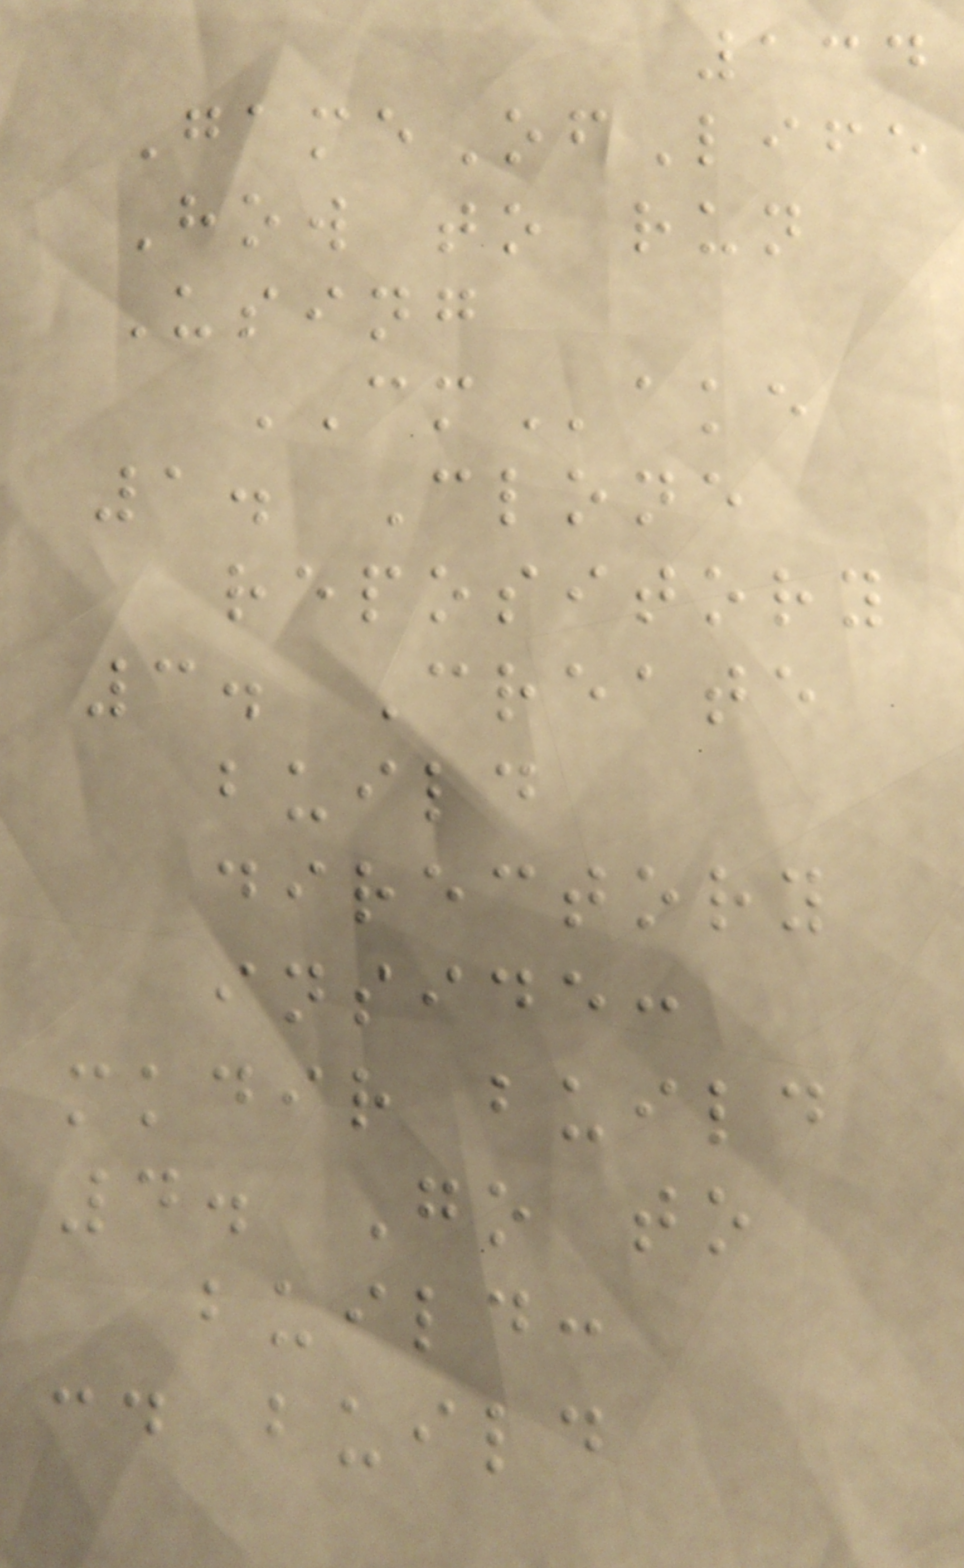134
GameOfLife
How to run
Using
CMake
1. Clone
repository
3. Create
build
directory
inside:
mkdir build
4. Go to
build:
cd build
